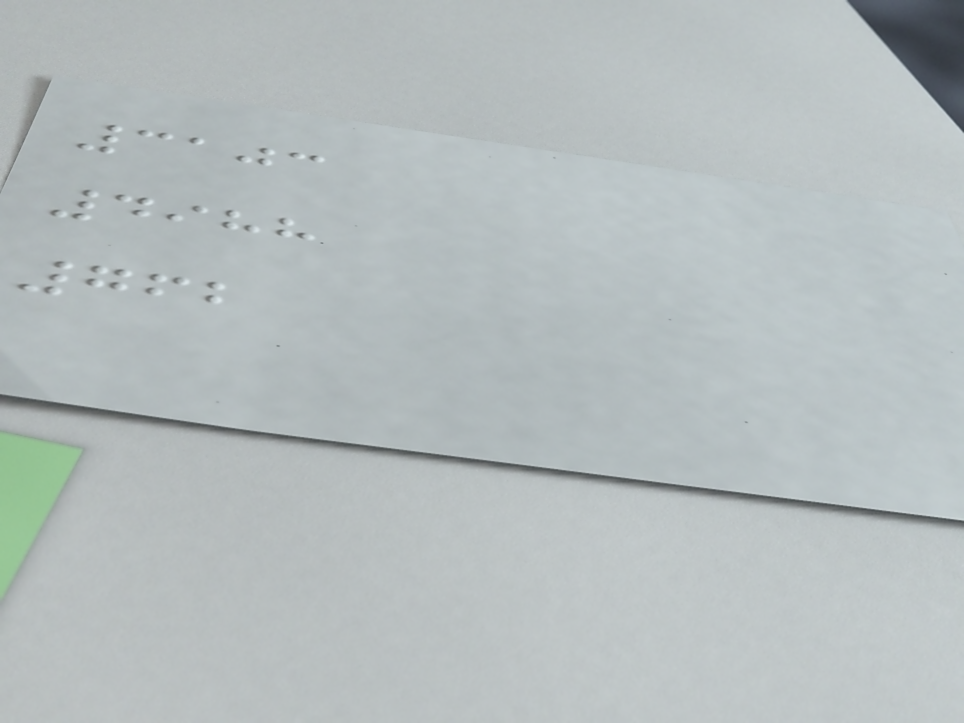3103
4988
762
